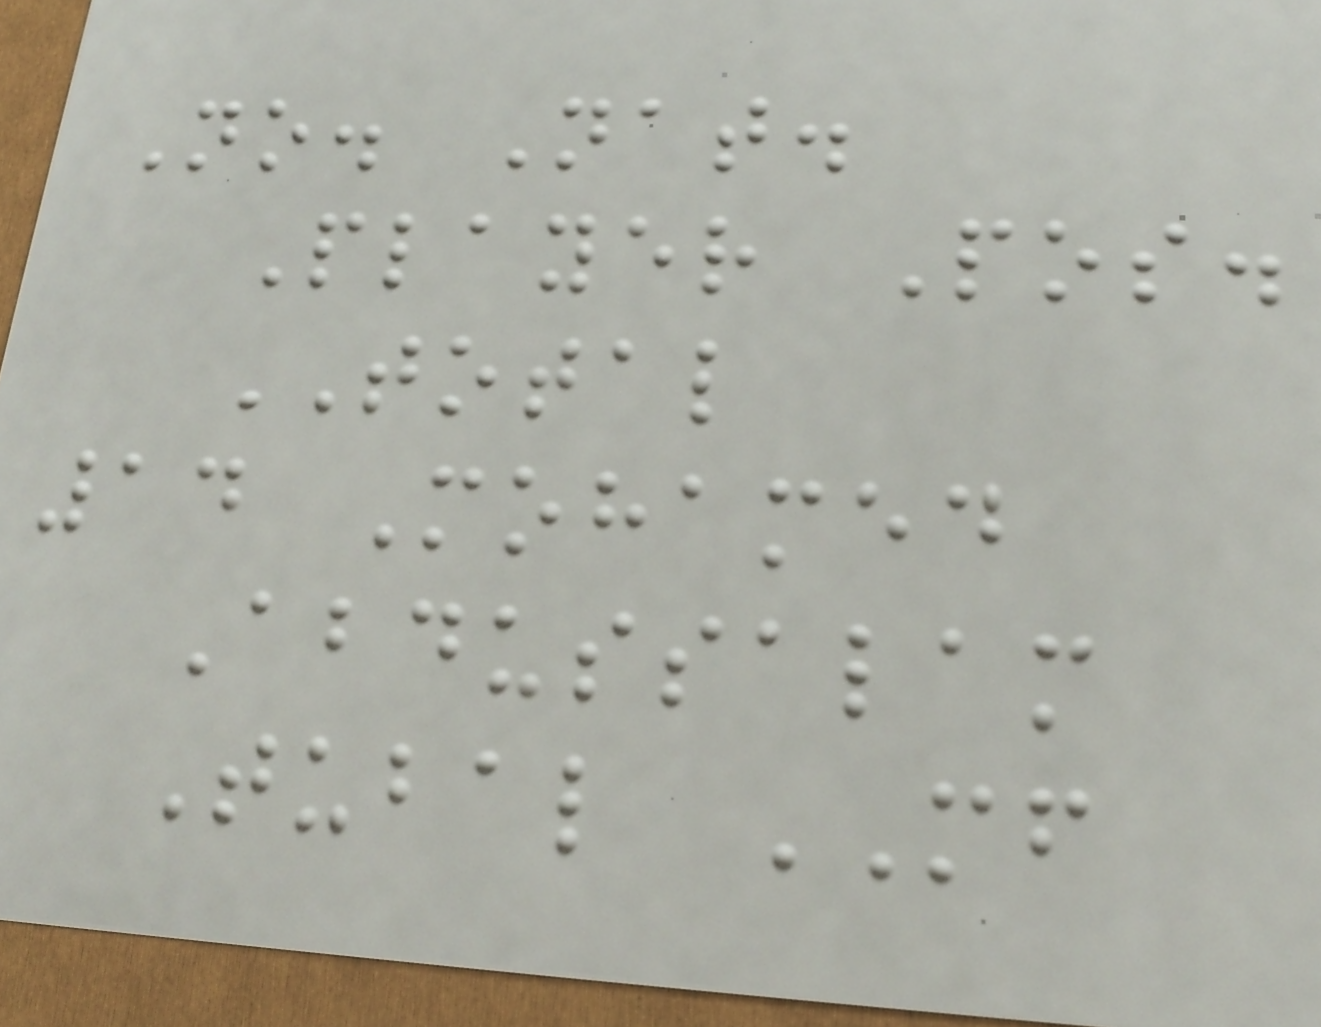No. Nat.
Player Pos.
TOTAL
14 Mohamed
Abdussalam
Tubal MF
